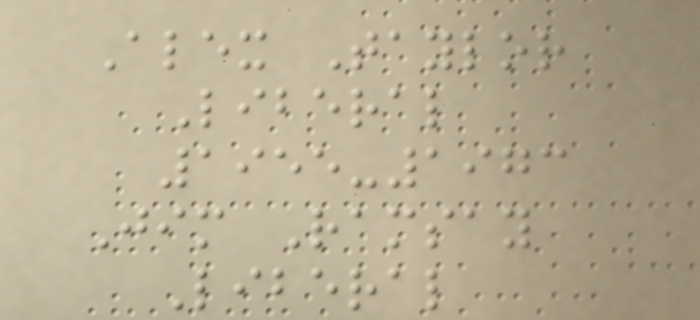Alex Taylor
Liberal
1955-1973
Jim Ramsay
Liberal
